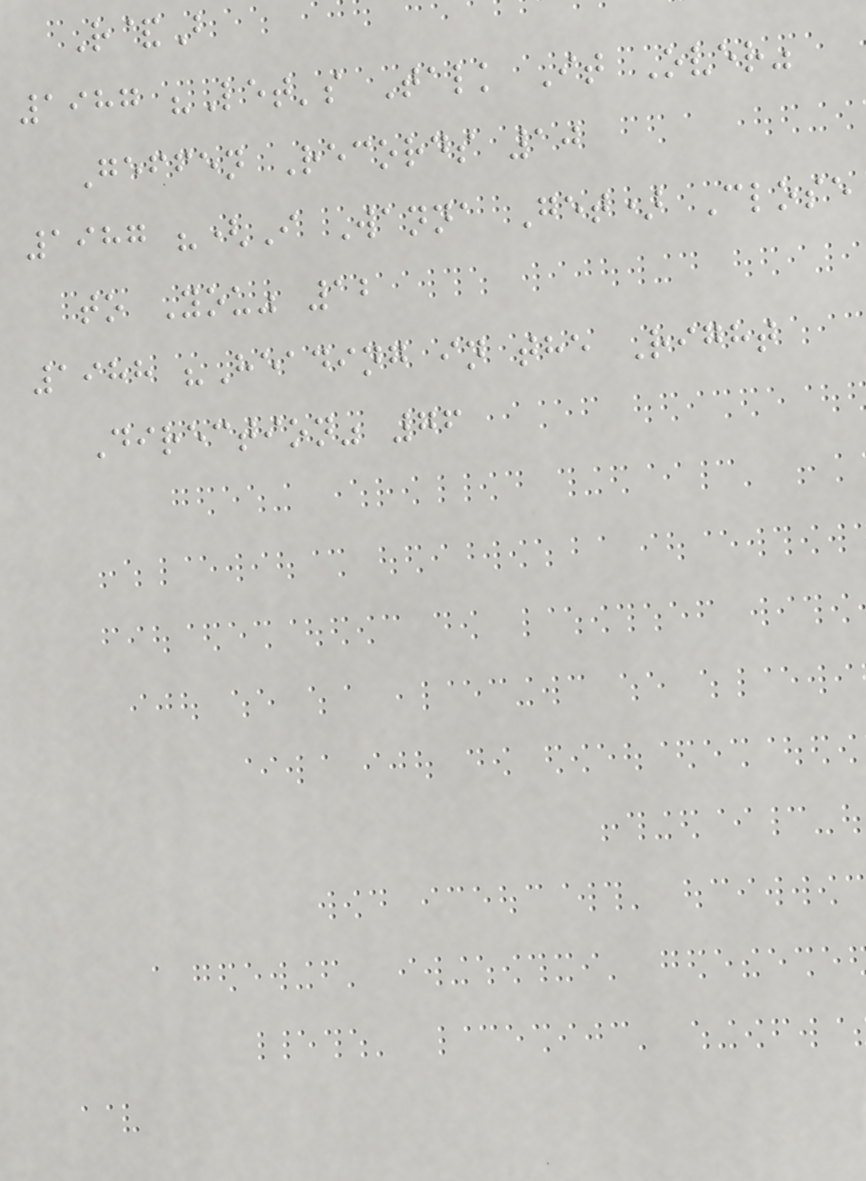R&B
1987 "Let's Talk It Over"
Geffen Records 10
1987 "(I Wanna Get) Close
to You" 12
1988 "Heading in the Right
Direction" 76
